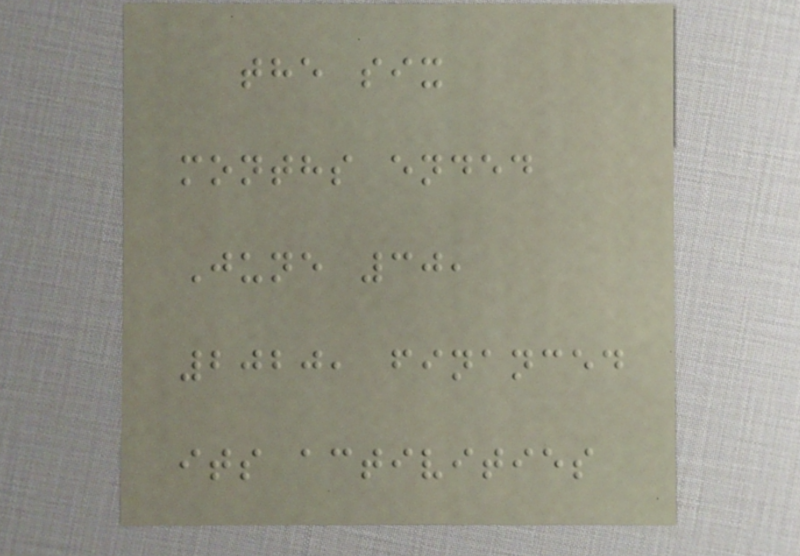the six
months ended
June 30,
2020, financed
its activities
